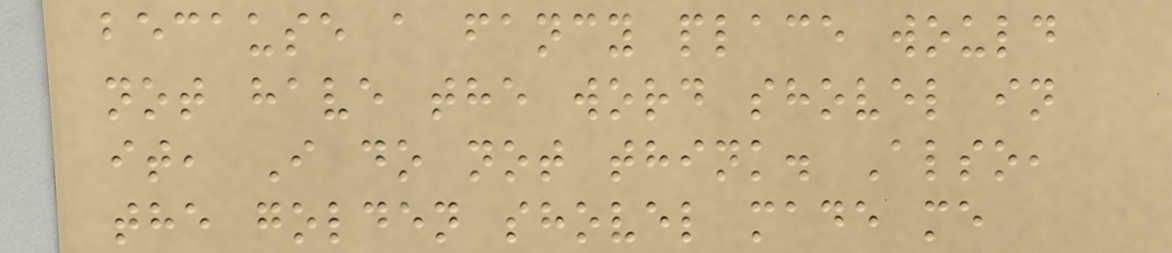because a fancy place would
not have the word shovel in
it, I do not think. Also,
the golden shovel made me
